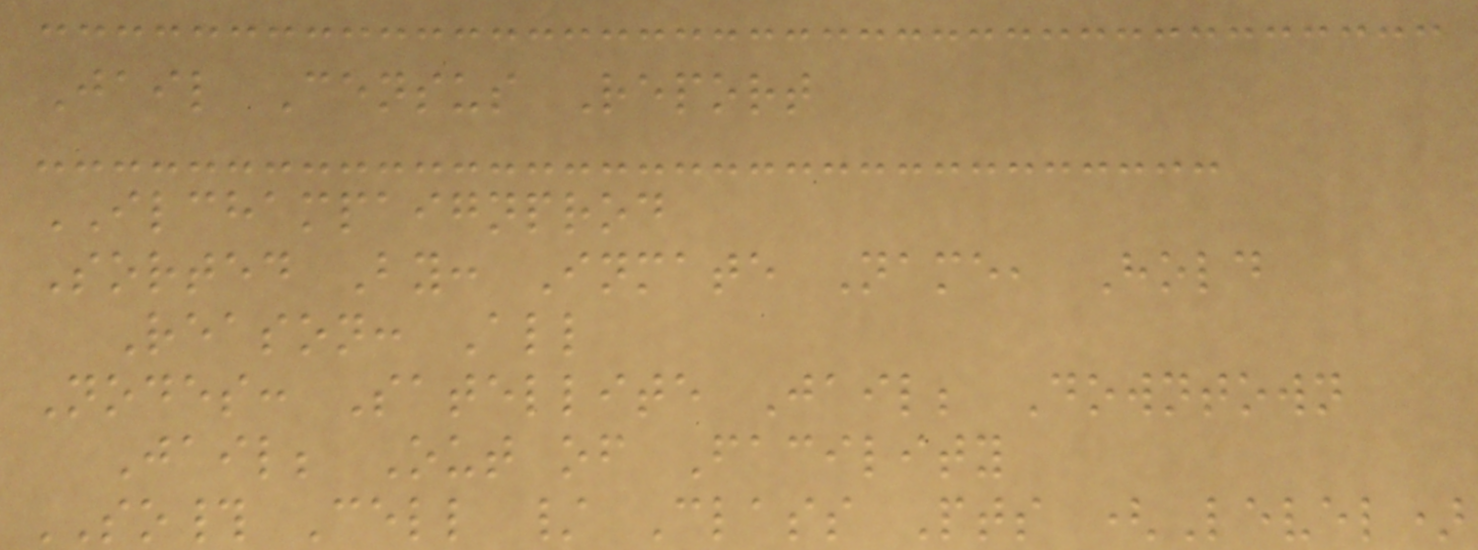Jail Census Report
ILCHAMPAIGNPROD
Sorted By: Inmate Name, Hold
Reason: All
Nodes: Satellite Jail; Downtown
Jail; Out of Facility
SO# Cell / Class Pts (Level)
